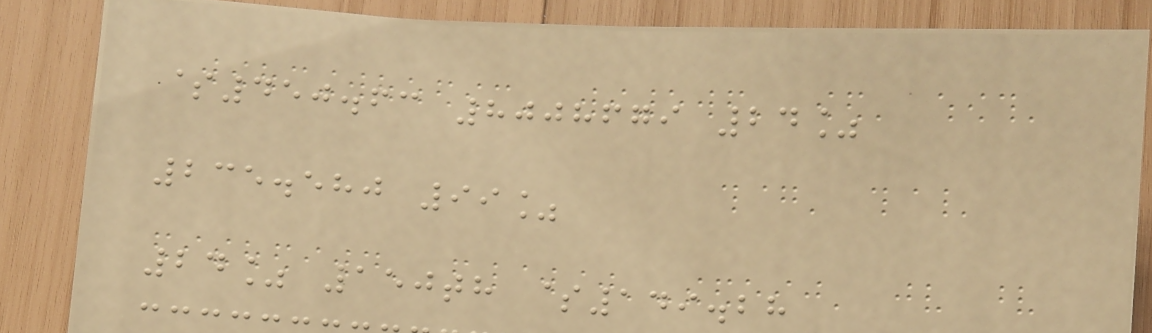$450.63 8008679 24%
235.580 99%
24% 150th $149.28
